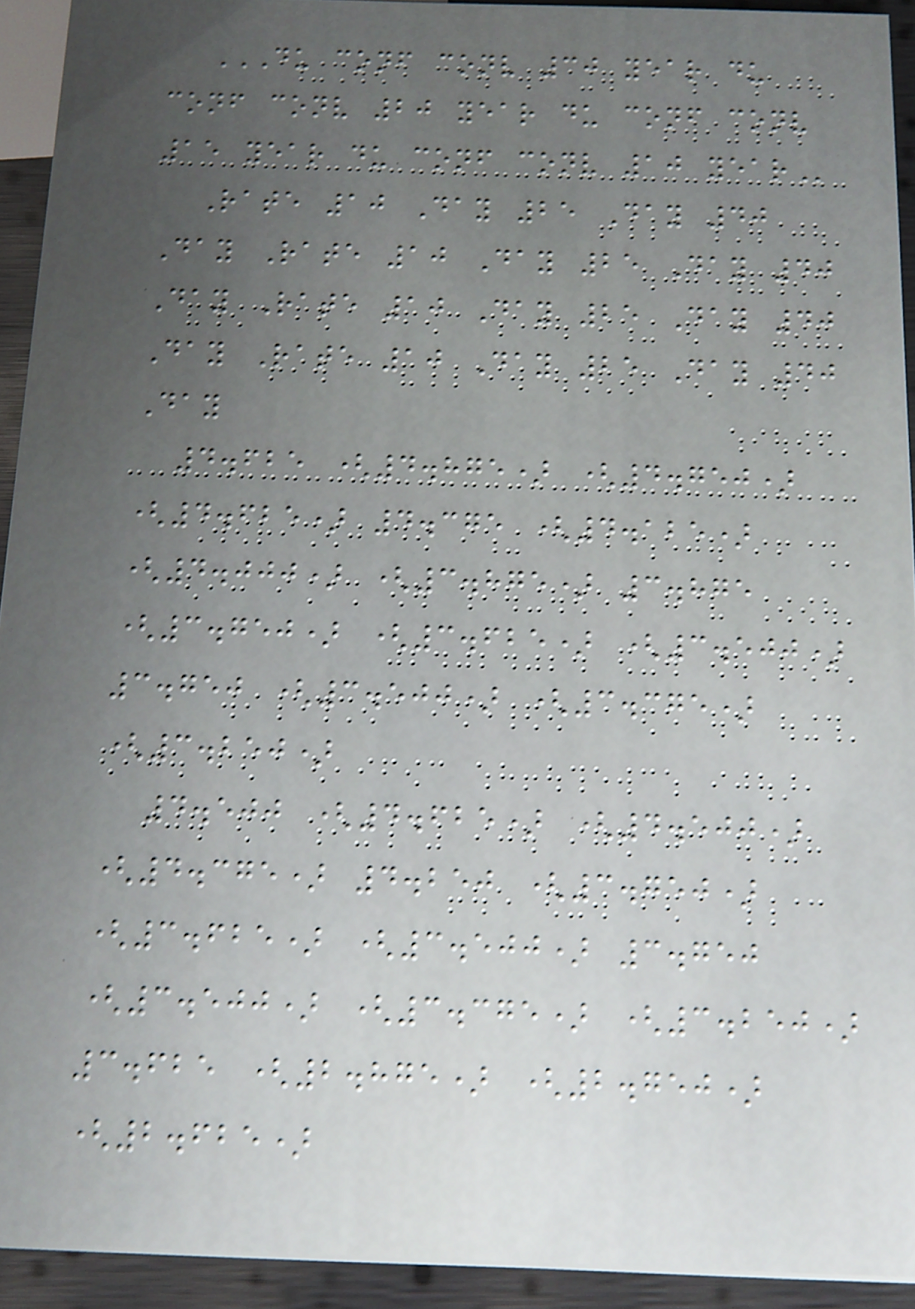DU CONF CONV 30 YEAR DU
CONF CONV 20 YEAR DU CONF CONV
15 YEAR DU CONF CONV 10 YEAR
Rate 10 Day 25 Day 40
Day Rate 10 Day 25 Day 40
Day Rate 10 Day 25 Day 40
Day Rate 10 Day 25 Day 40
Day
4.625 (4.875) (4.750)
(4.625) 4.375 (4.125)
(4.000) (3.875) 3.875
(3.750) (3.625) (3.500)
3.750 (3.500) (3.375)
(3.250)
4.500 (4.625) (4.500)
(4.375) 4.250 (3.750)
(3.625) (3.500) 3.750
(3.500) (3.375) (3.250)
3.625 (2.875) (2.750)
(2.625)
